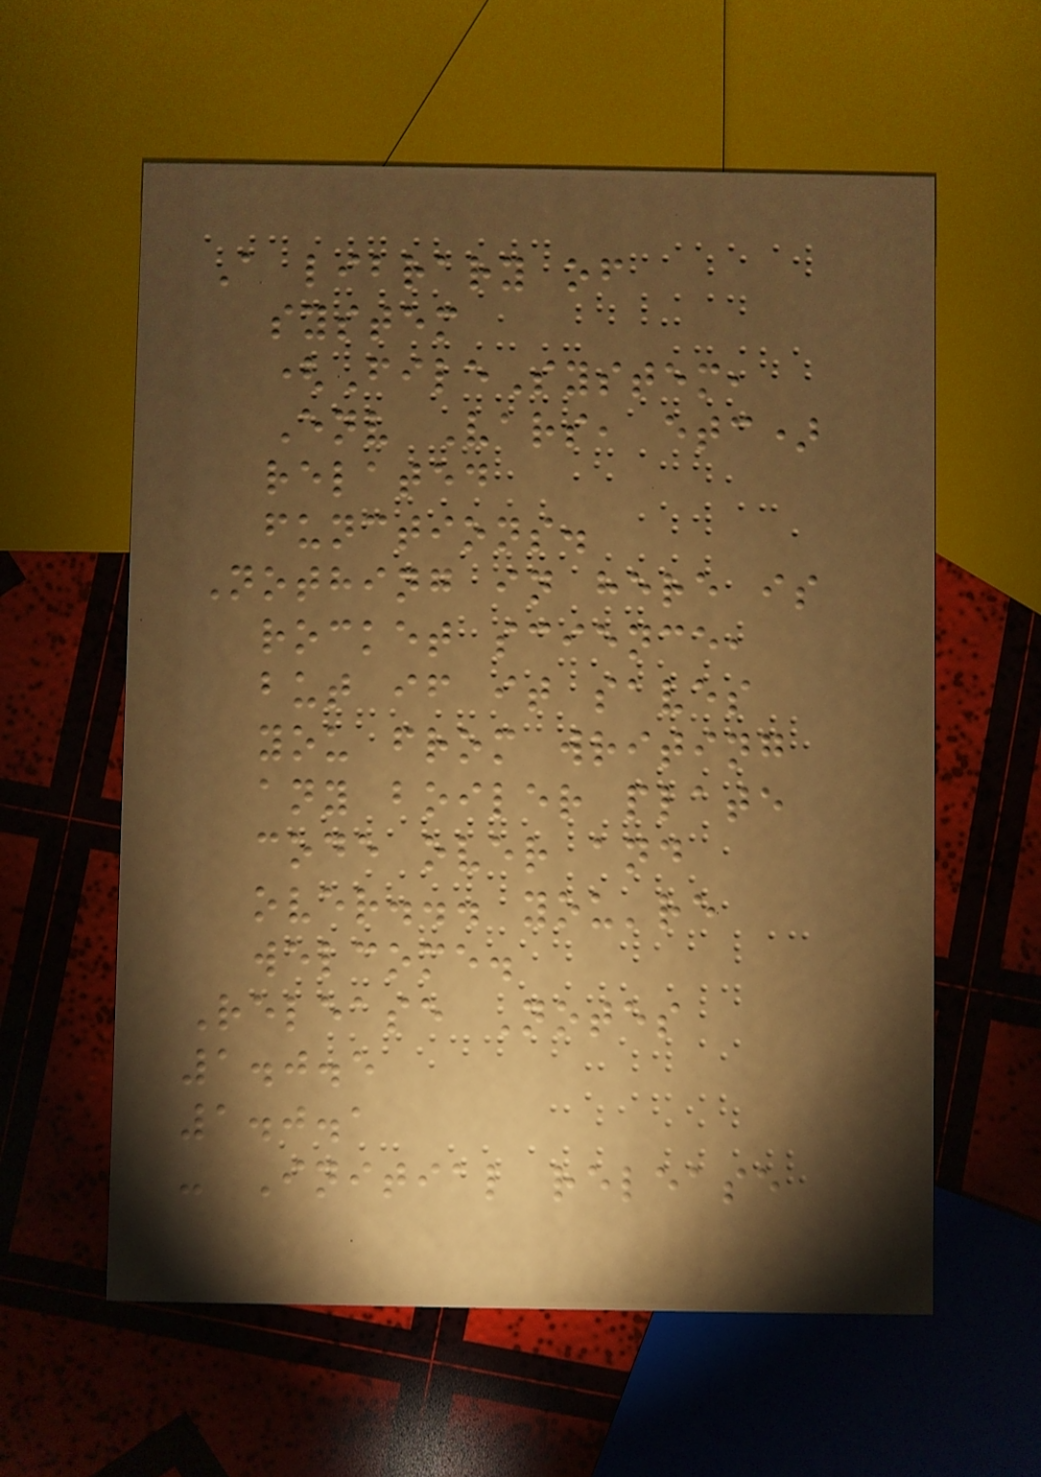A library of
system
(FileSystem,
Env Vars, etc)
related
functions.
Nothing in here is
rocket science,
but if it saves
you from writing
any boiler plate
code over and
over... you're
welcome.
Release Notes
1.0.5
1.0.1
- Initial release
